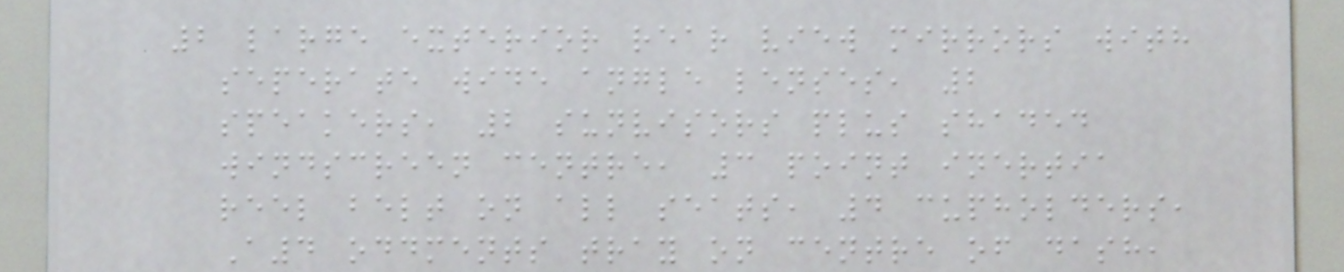2 large exterior rear view mirrors with
seperate wide angle lenses, 2
speakers, 2 sunvisors plus shaded
windscreen centre, 3 point inertia
reel belt on all seats, 4 cupholders,
A4 oddments tray on centre of dash,
